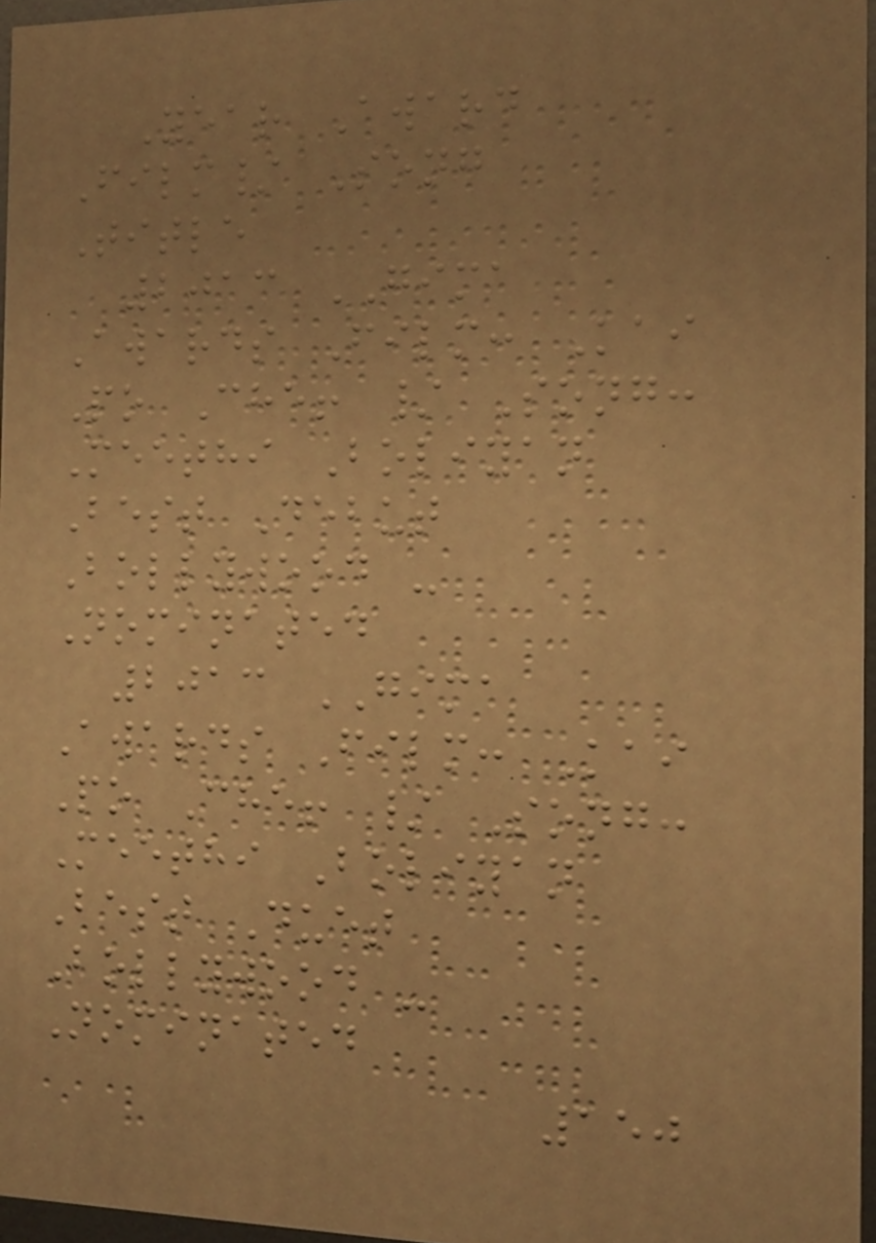Year Award
Film/ Song
Title
2013 GIMA
Awards Film: Kai
Po Che! / Song:
Meethi Boliyan
Best Debut
Bollywood -
Nominated
2013 GIMA
Awards Film: Kai
Po Che! / Song:
Meethi Boliyan
Best Duet
Bollywood -
Nominated
150
